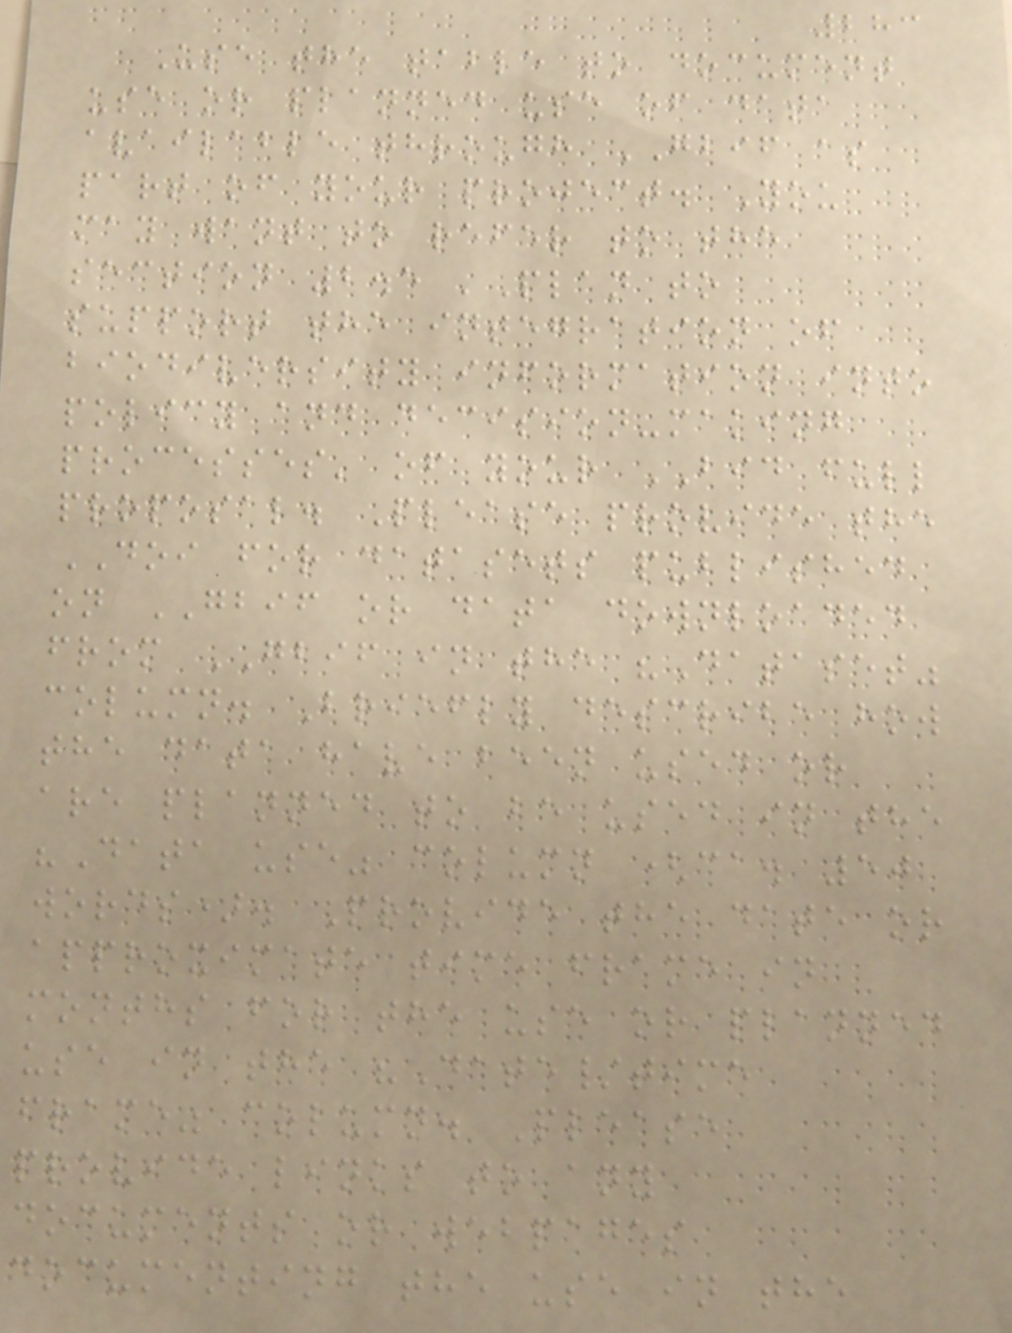283
Use the table to document
use or planned use of data
available through GBIF as
part of your project. You
may want to refer to the
section 2.5 'Plan to
support the integration of
biodiversity information into
policy and decision-making
processes' of your BID full
proposal. Please provide the
DOI for datasets published
on GBIF or data downloaded
from GBIF in the "Dataset"
column. Briefly describe how
the data have been used or
are planned to be used in the
"Data use" column (ca. 50
words). Provide the date or
approximate time frame in
months for the use or planned
use in the "Date/time
frame" column. Please
provide links to any
documents or webpages
documenting the use in the
